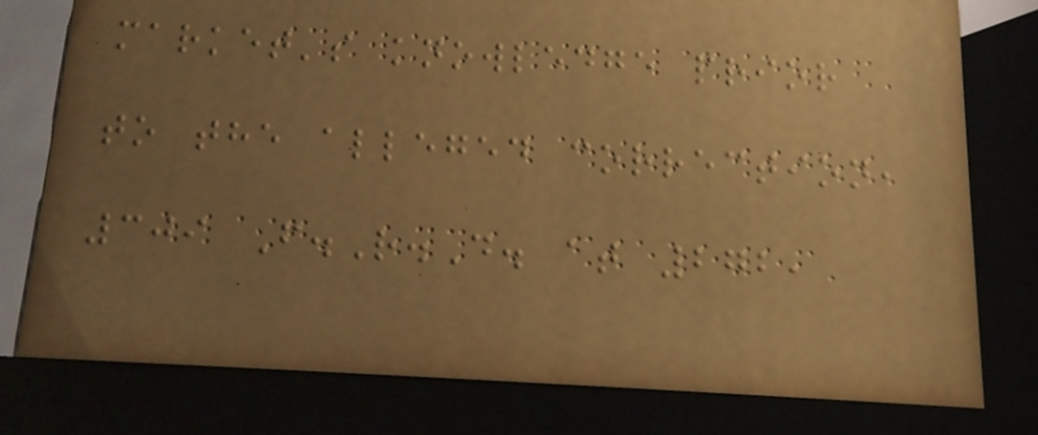market's knowledge prior
to the alleged correction,
309 F.R.D. at 272,
